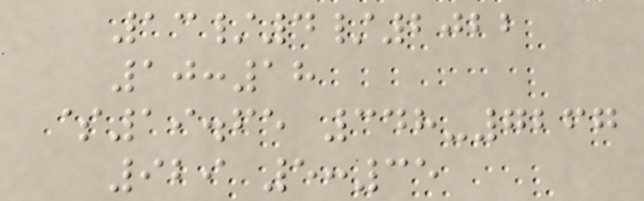13/4/2022
10:18
$19.65 348-7267
929 5:35
